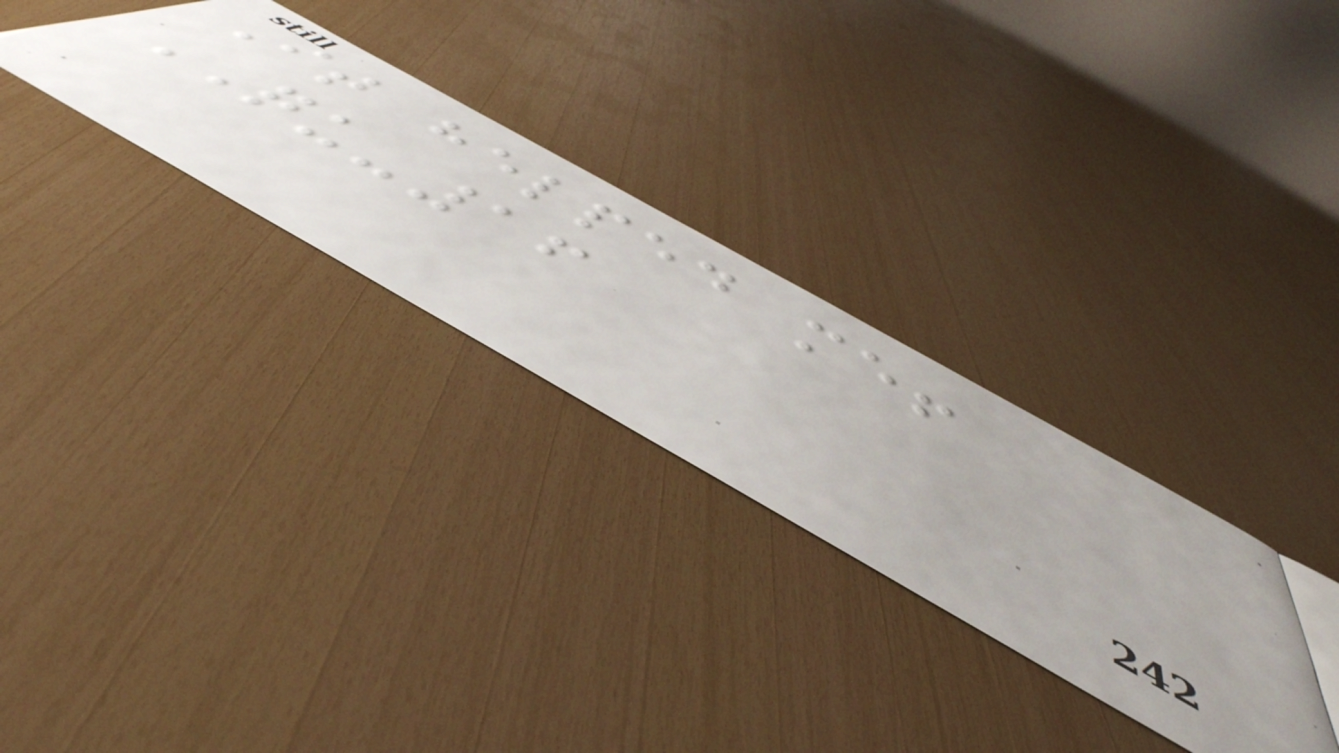It helped me!
QU-16
